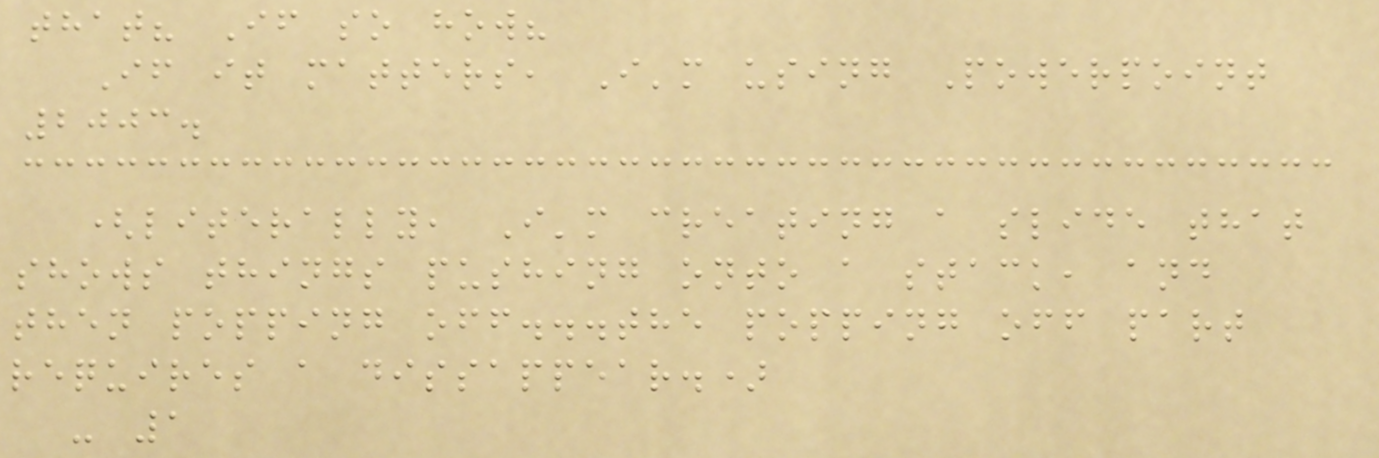that? If so how?
If it matters, I'm using Powerpoint
2003.
(literally, I'm creating a slide that
shows things pushing onto a stack, and
then popping off...the popping off part
requires a dissappear.)
- 1
